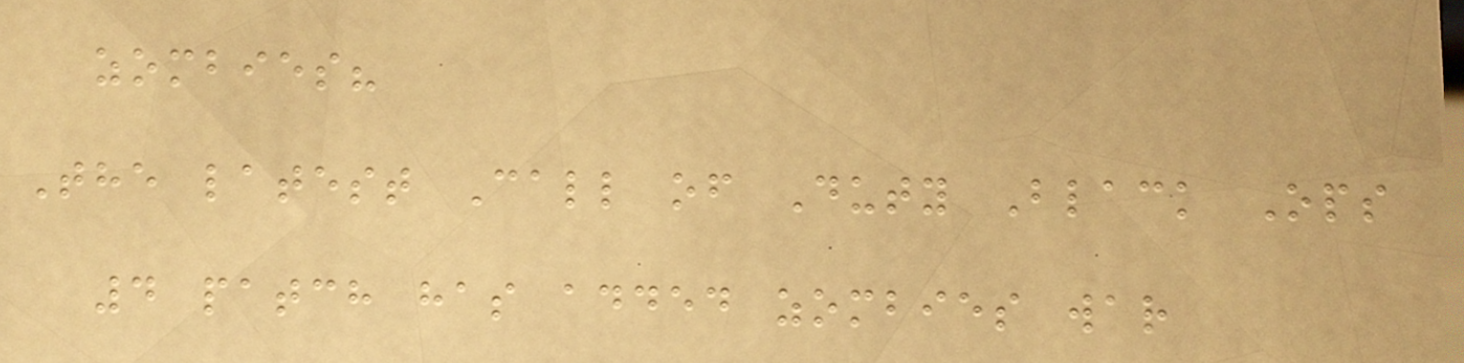zombies?
The latest Call of Duty Black Ops
4 patch has added zombies war
